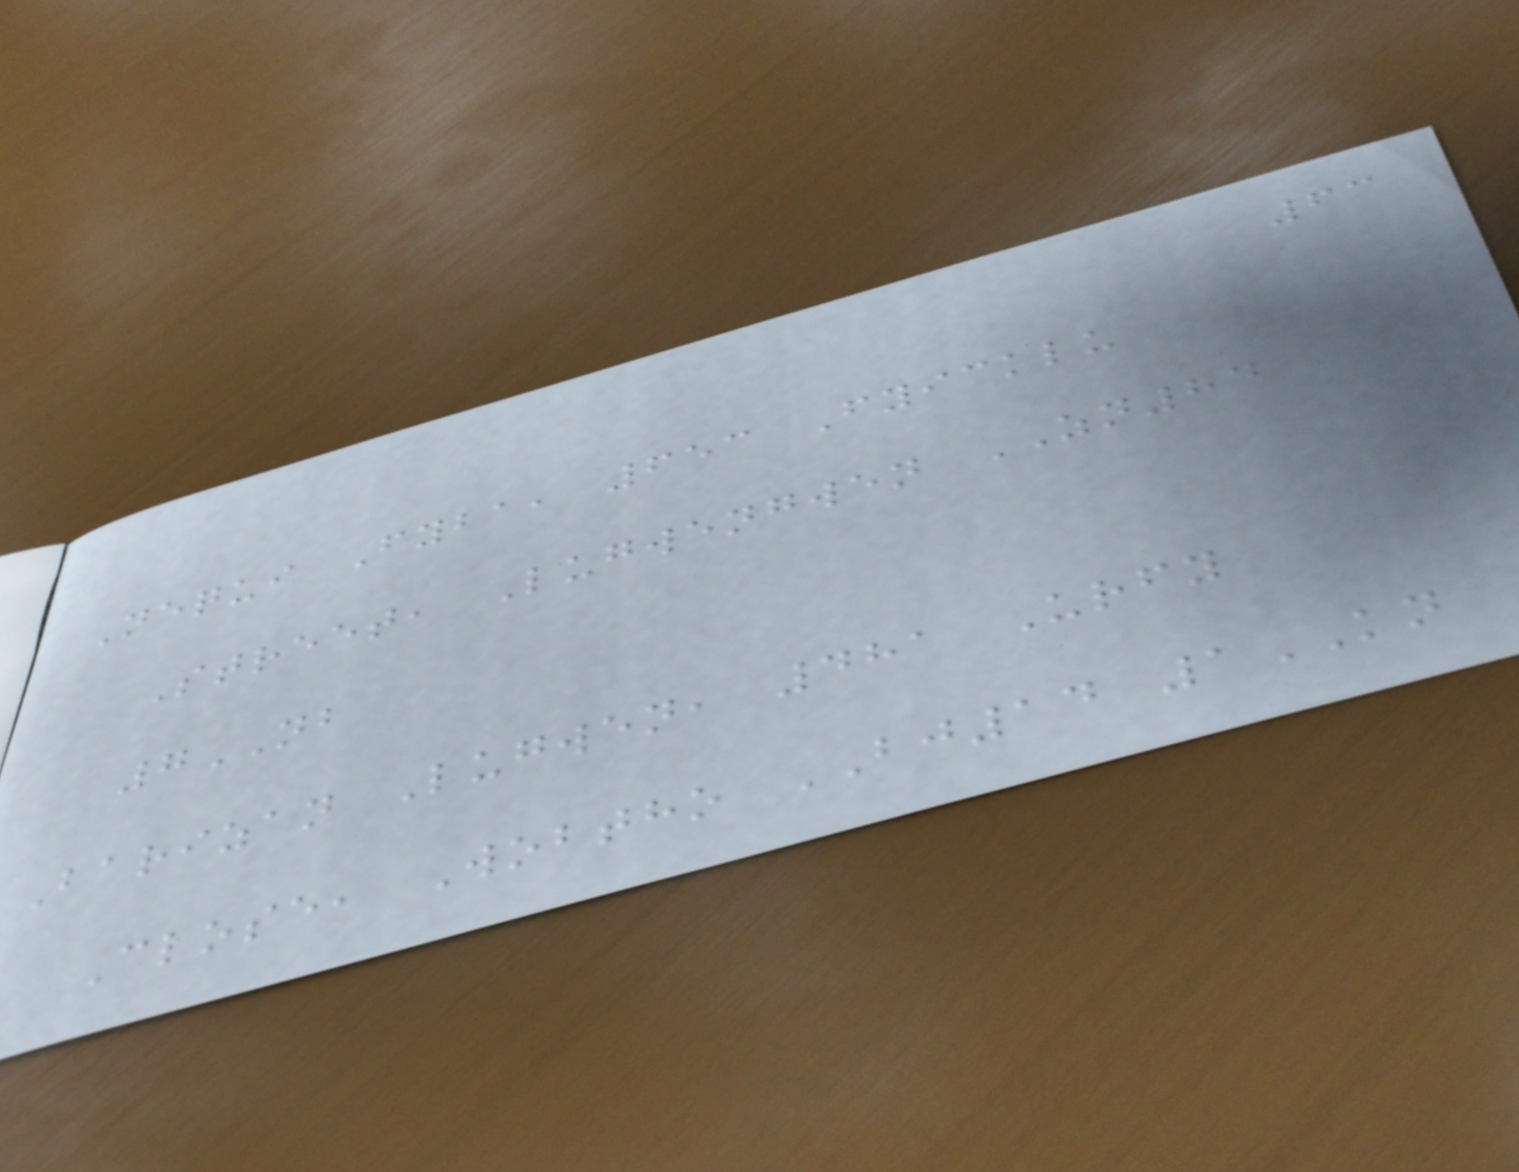63
Nequi Fyba, 653 Fyicklu
Street, Lugwengwen ZN84
7NB
Barizan Lugwen, 481 Urfy
Close, Wobtho BJ14 1KN
